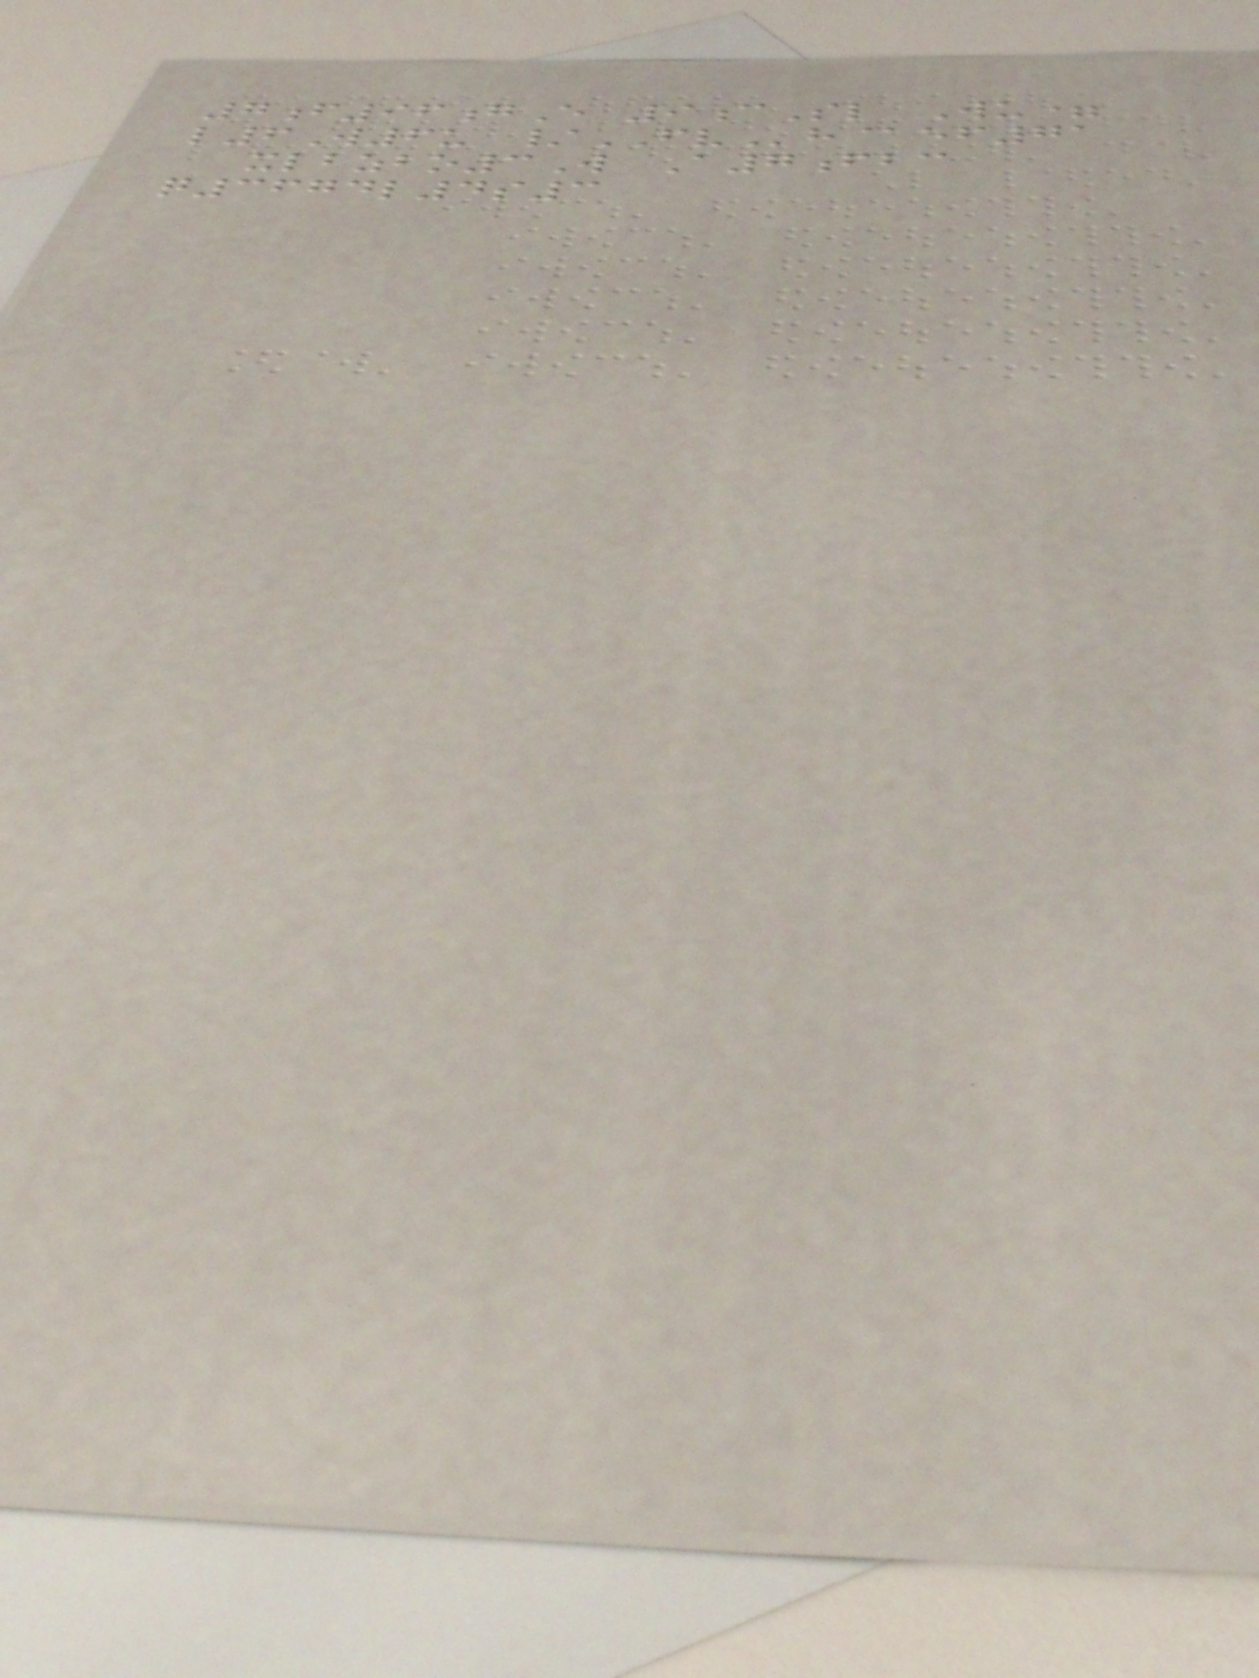7f96gE 9cSl Wu=
l6W6u /FVh@ef71
xlbzbo3W A7fbc
q3674l4s3
